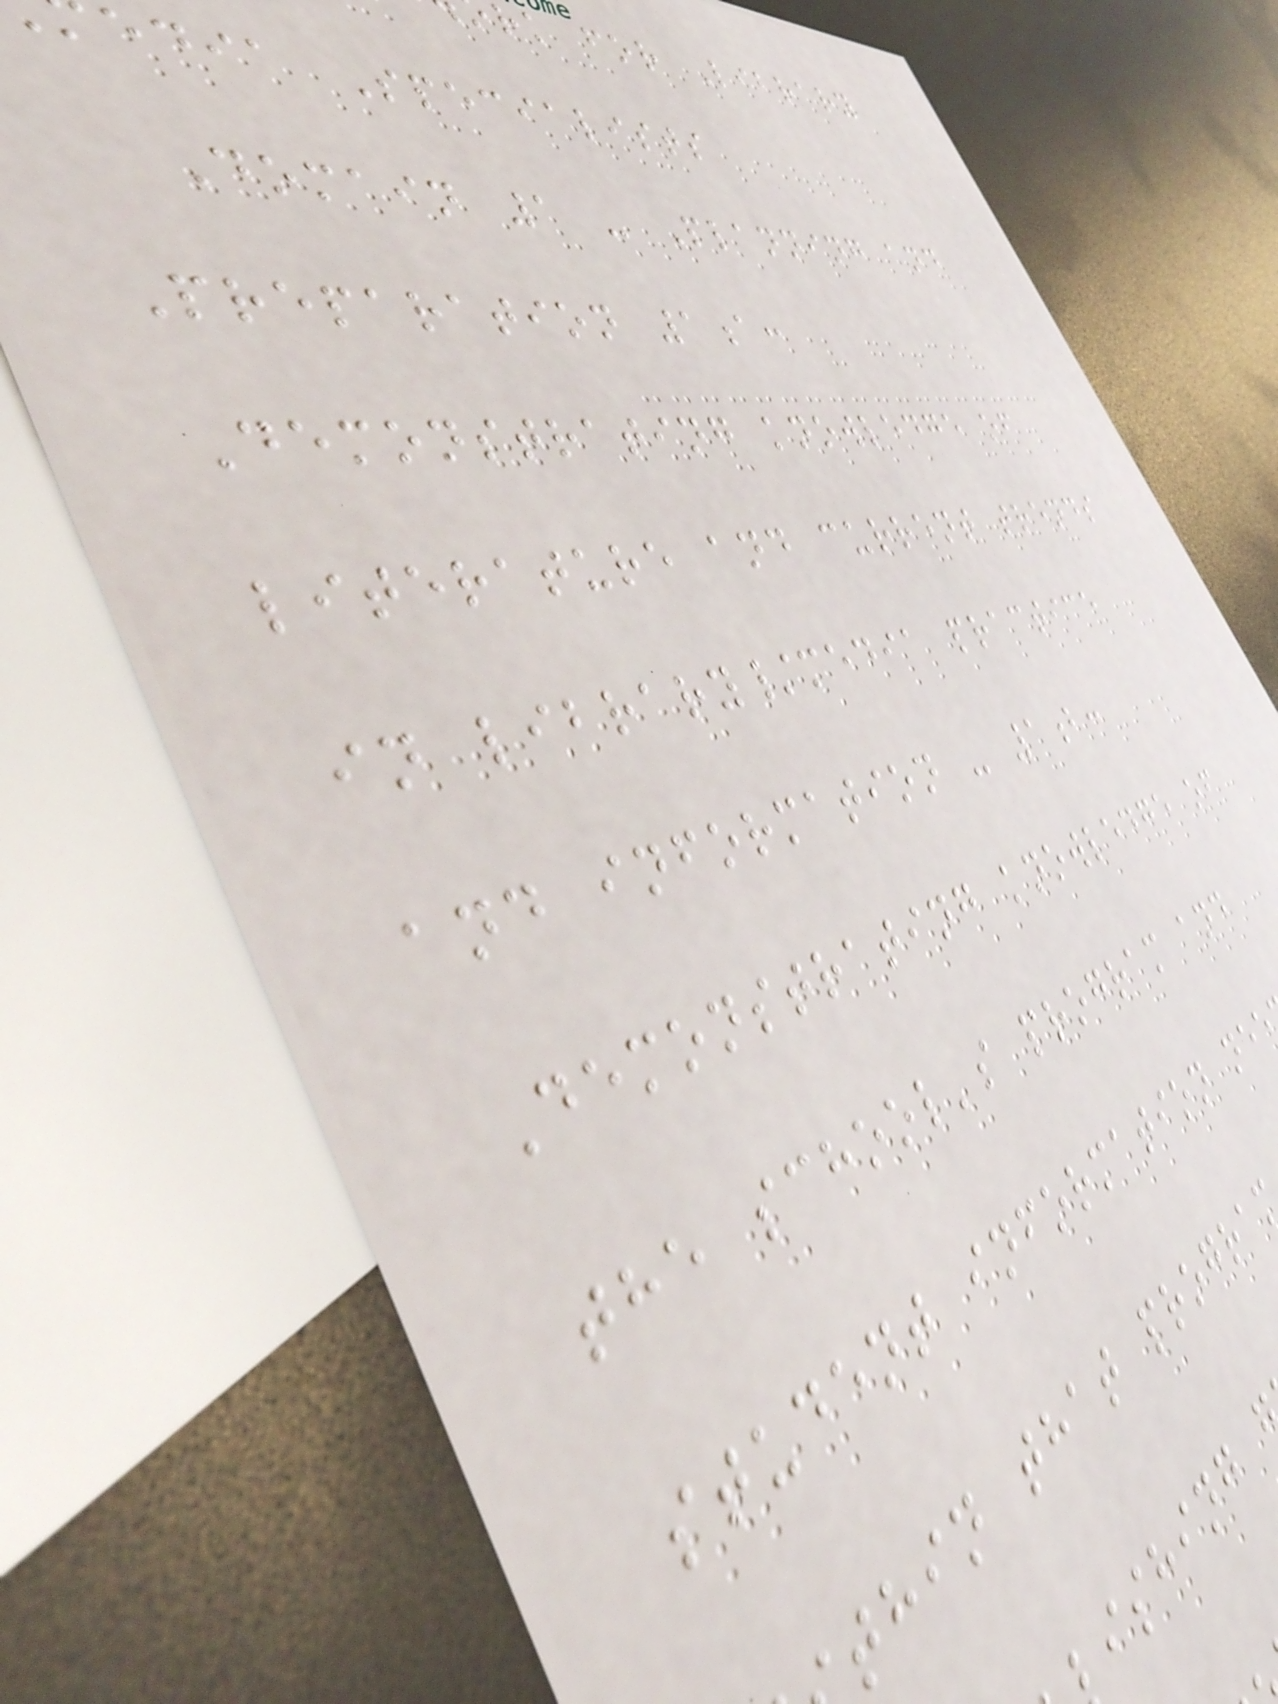rk for Library
edia Specialists
Domain 1 - Planning and
Preparation 1a:
Demonstrating knowledge of
literature and current trends
in library/media practice
and information - 1b:
Demonstrating knowledge of
the school's program and
student information nee
thin that progra
